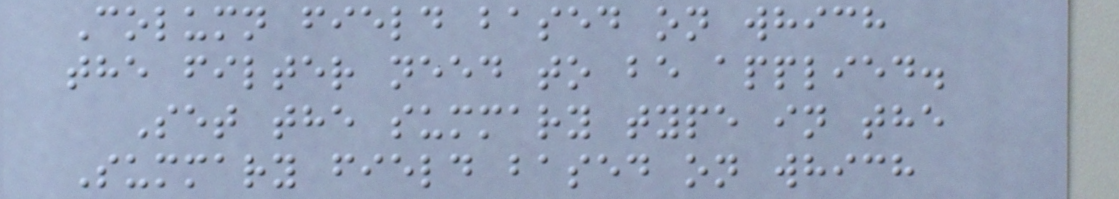Column field based on which
the filter need to be applied.
Set the summary type in the
Summary field based on which
